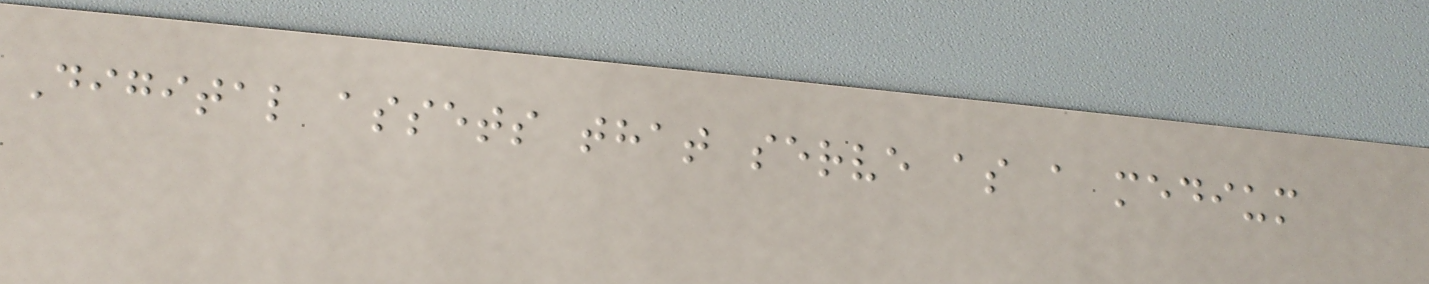Digital assets that serve as a medium
